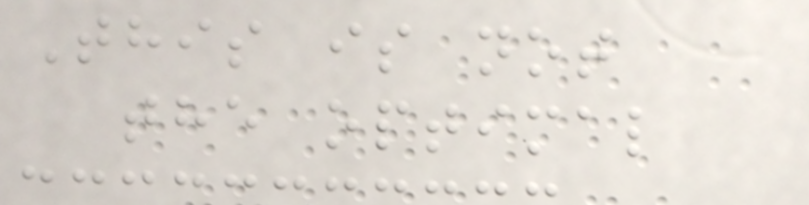This is not
the optimal
